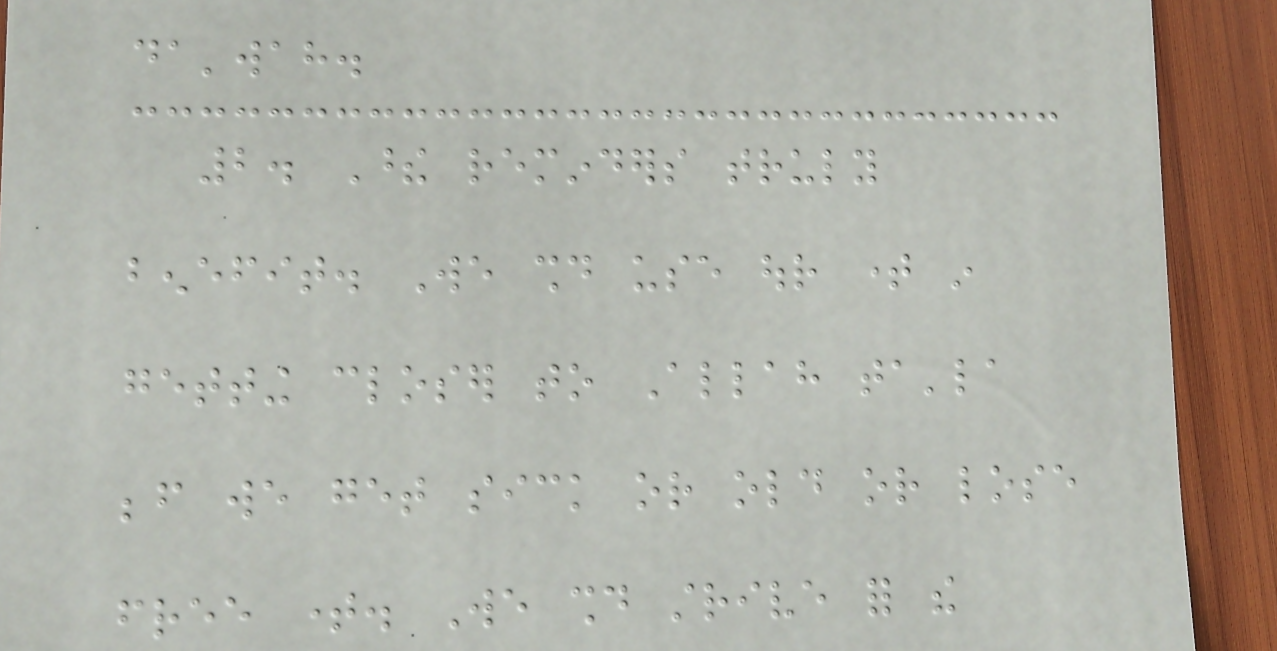da'wah.
2. These reminders truly
benefit. We should use our time in
getting closer to Allah ta'la
before we get sick or old or lose
free time. We should strive for the
